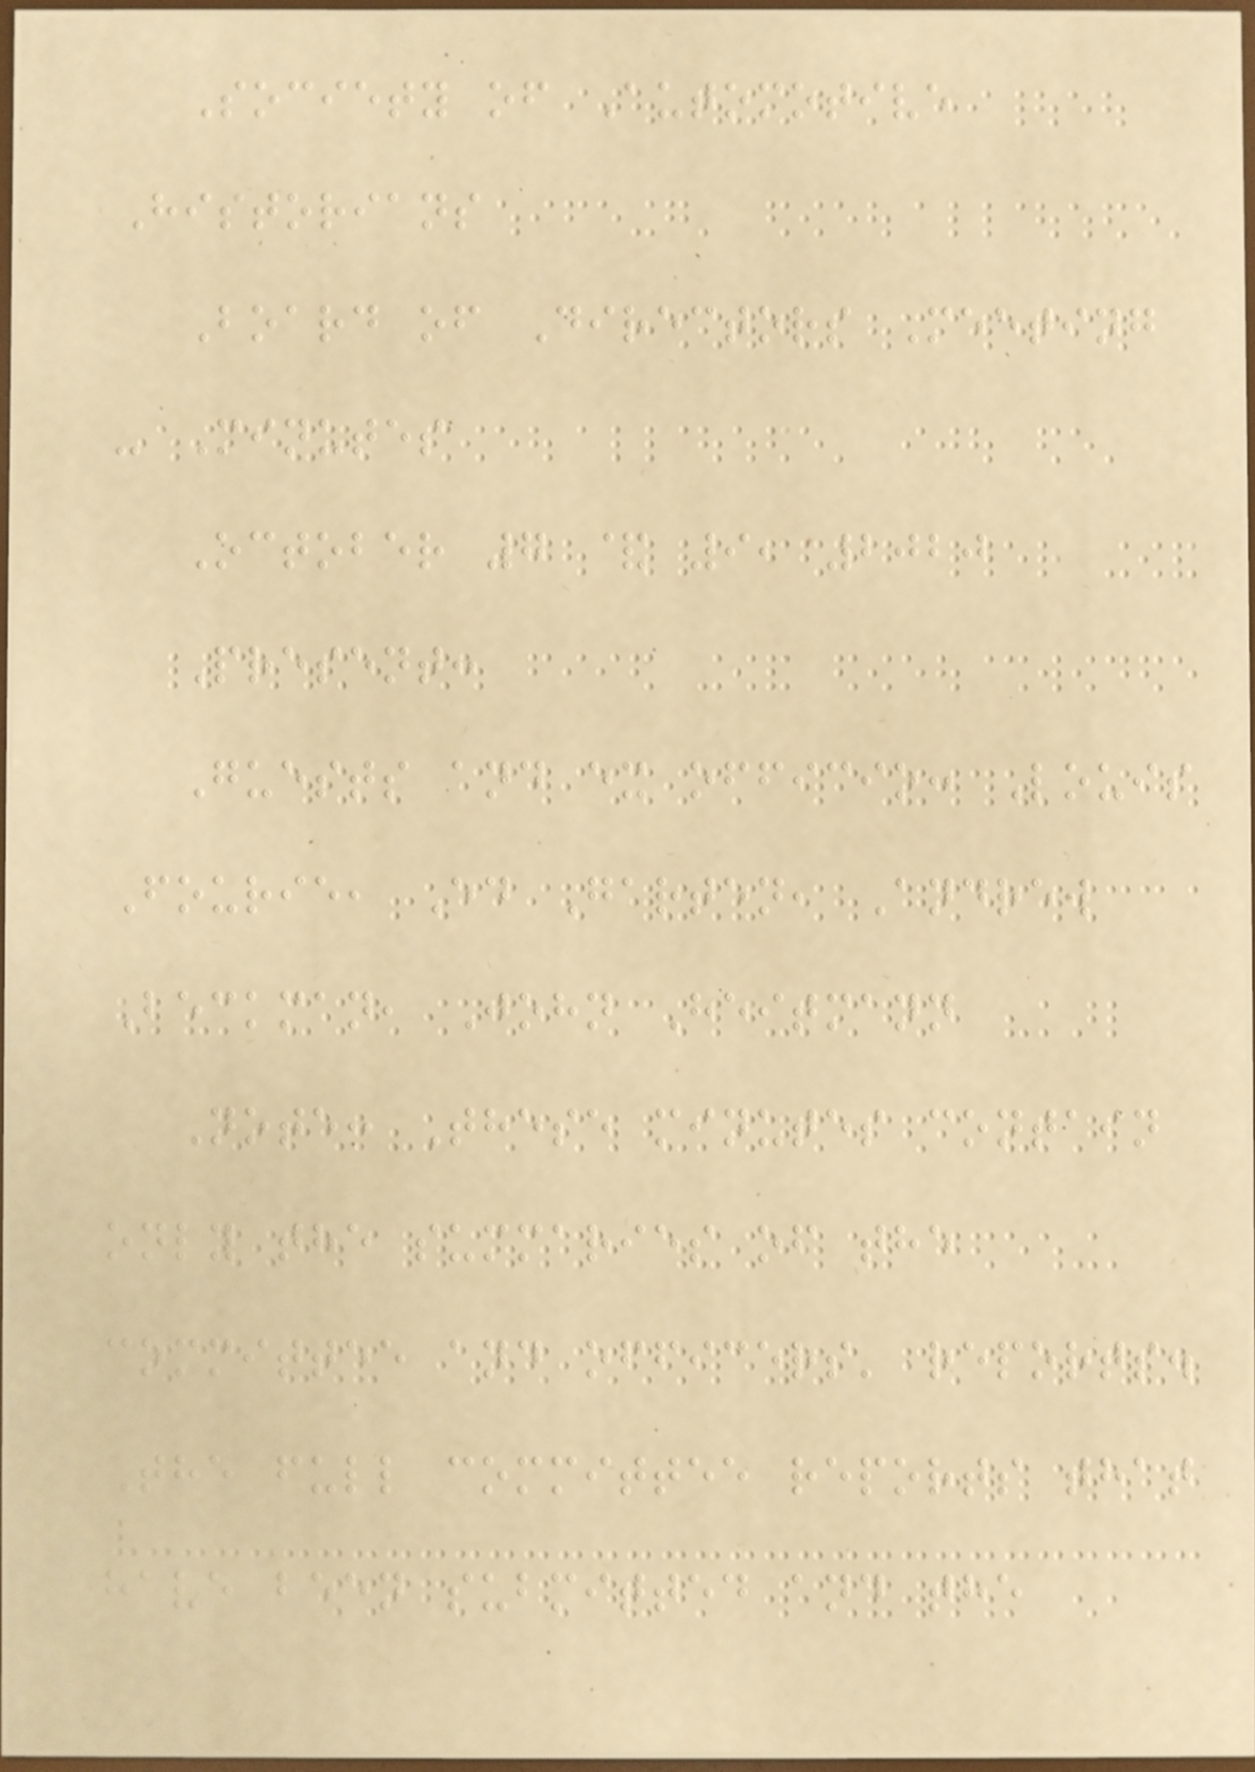Society of Automotive
Historians
Board of Directors Meeting
- Minutes
October 7 & 9, 2020
Present:
Guests and ex officio: Louis
Fourie, Ed Garten, Andrew
Beckman, John Heitmann
Note: These minutes contain
only the summaries of the
committee and officers' reports.
The full committee reports that
have been submitted and the
